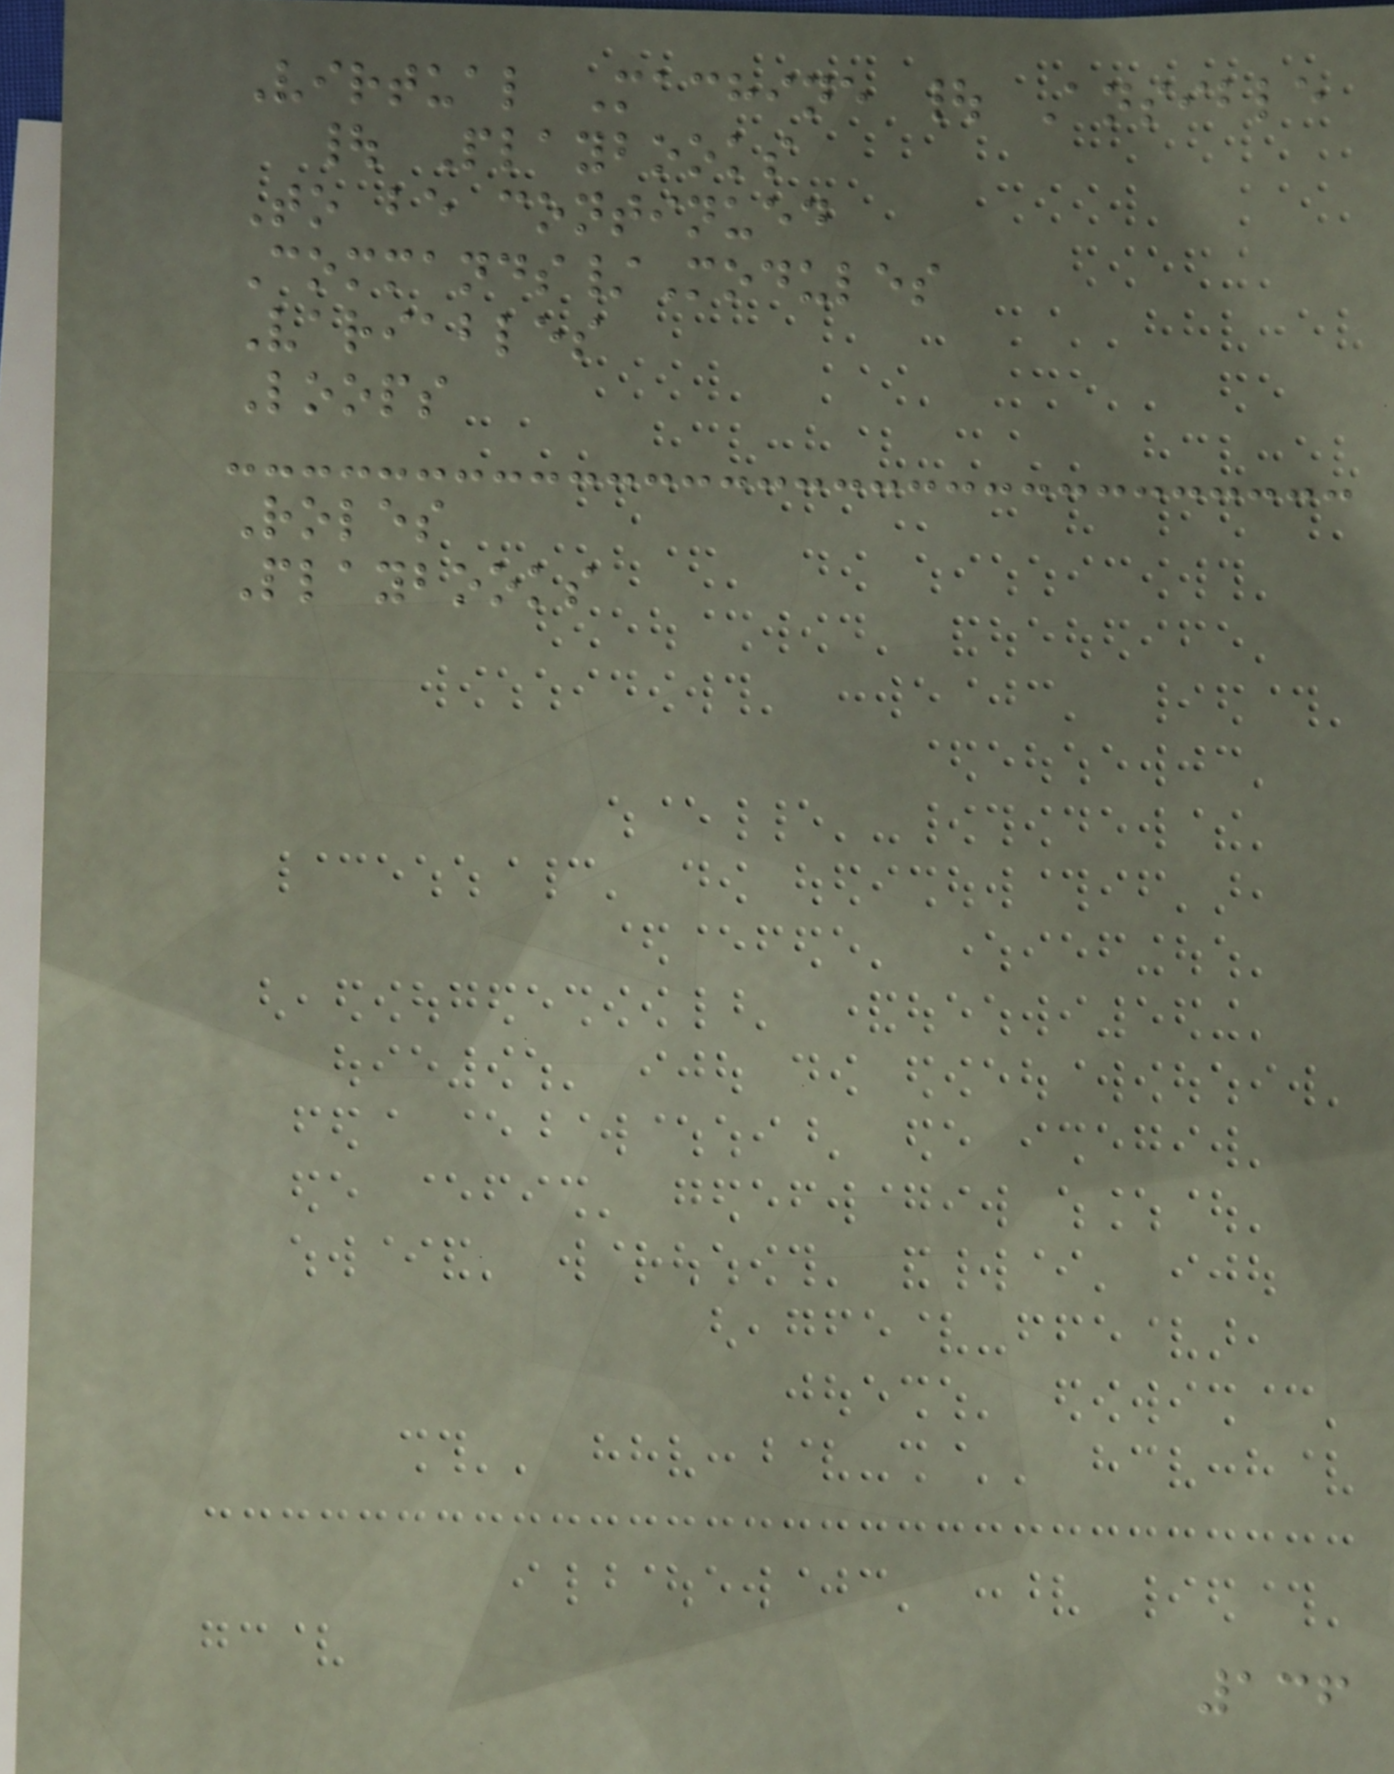Virtual Machine | Ansible
| Playbooks
To be continued
Commands/Modules
Variables
Loops
Roles
Playbooks
136
